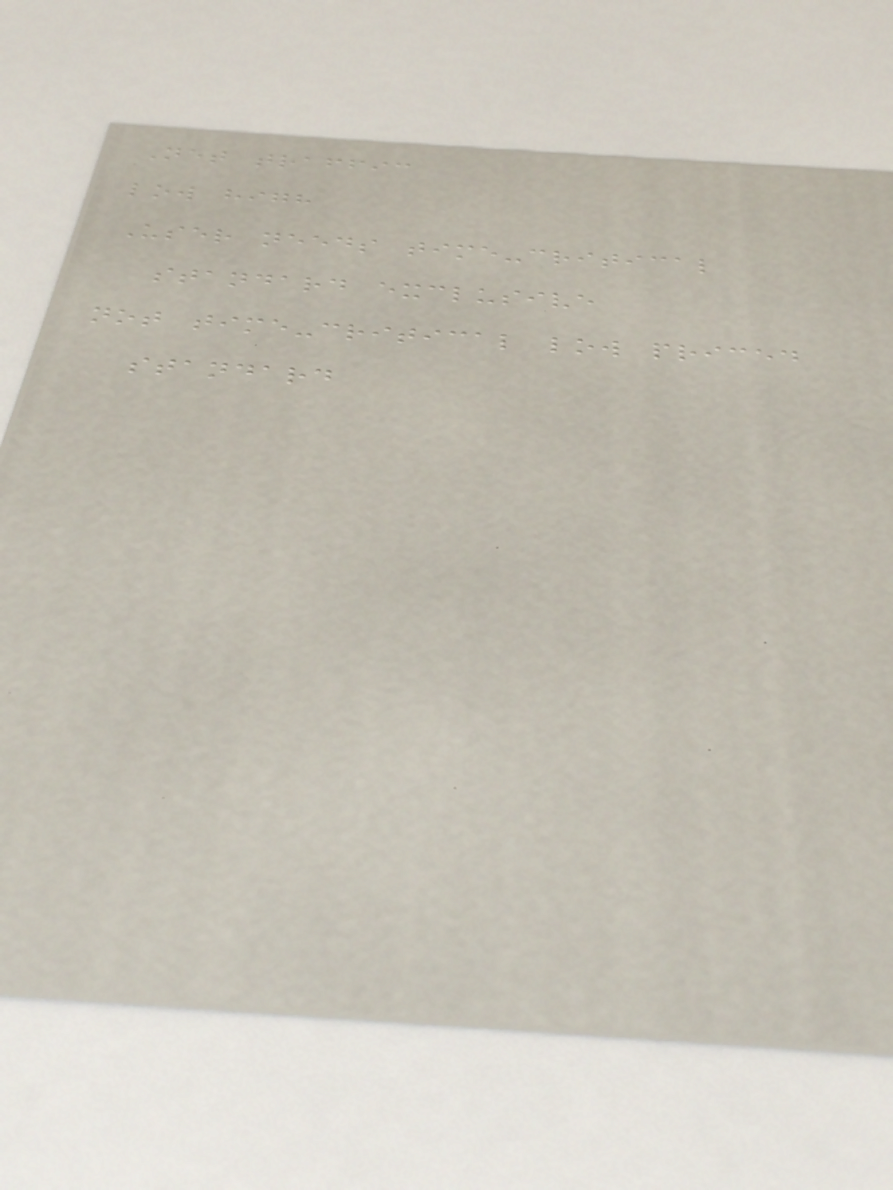Net traffic
low high
User needs time-critical
standard exclusive
not time-critical low priced
standard
